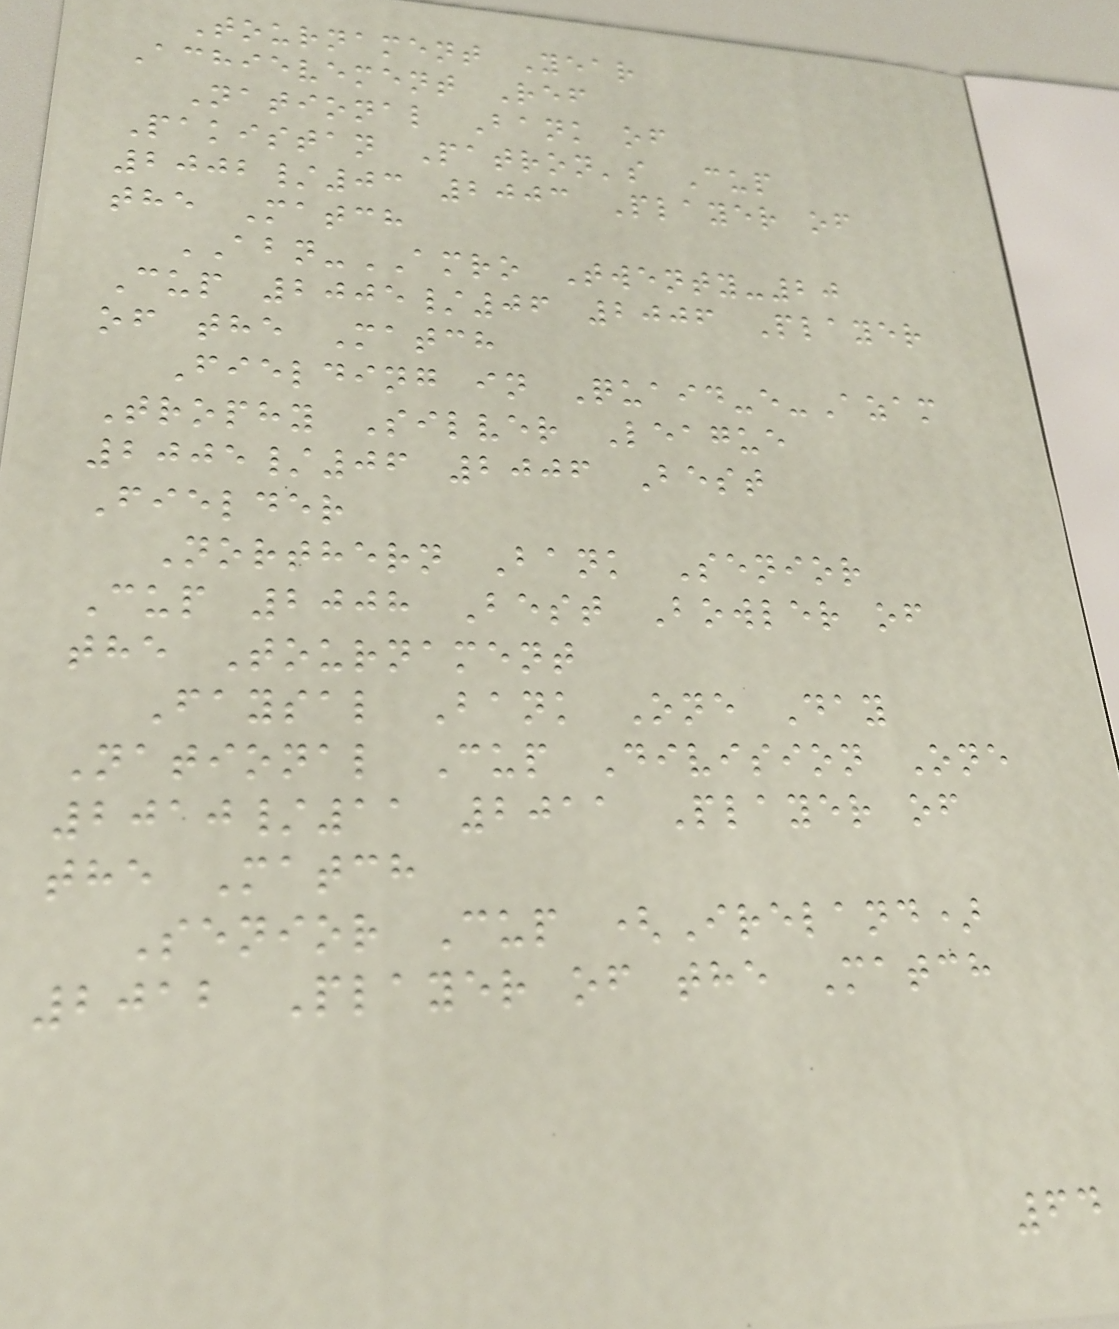Tournament Year
Achievement Ref
National Bank of
Pakistan Patron's Cup
2002/03 2003 Player of
the Match
ABN-AMRO Twenty-20
Cup 2005/06 2006 Player
of the Match
Fielding in Quaid-e-Azam
Trophy Silver League
2005/06 2006 Best
Fielder
Northern Bank Senior
Cup 2008 Best Bowler of
the Tournament
Faysal Bank One Day
National Cup Division One
2010/11 2011 Player of
the Match
Senior Cup (Ireland)
2012 Player of the Match
64
